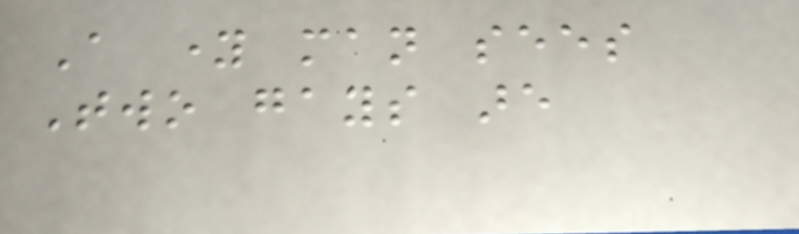A young man sees
Two gays are
